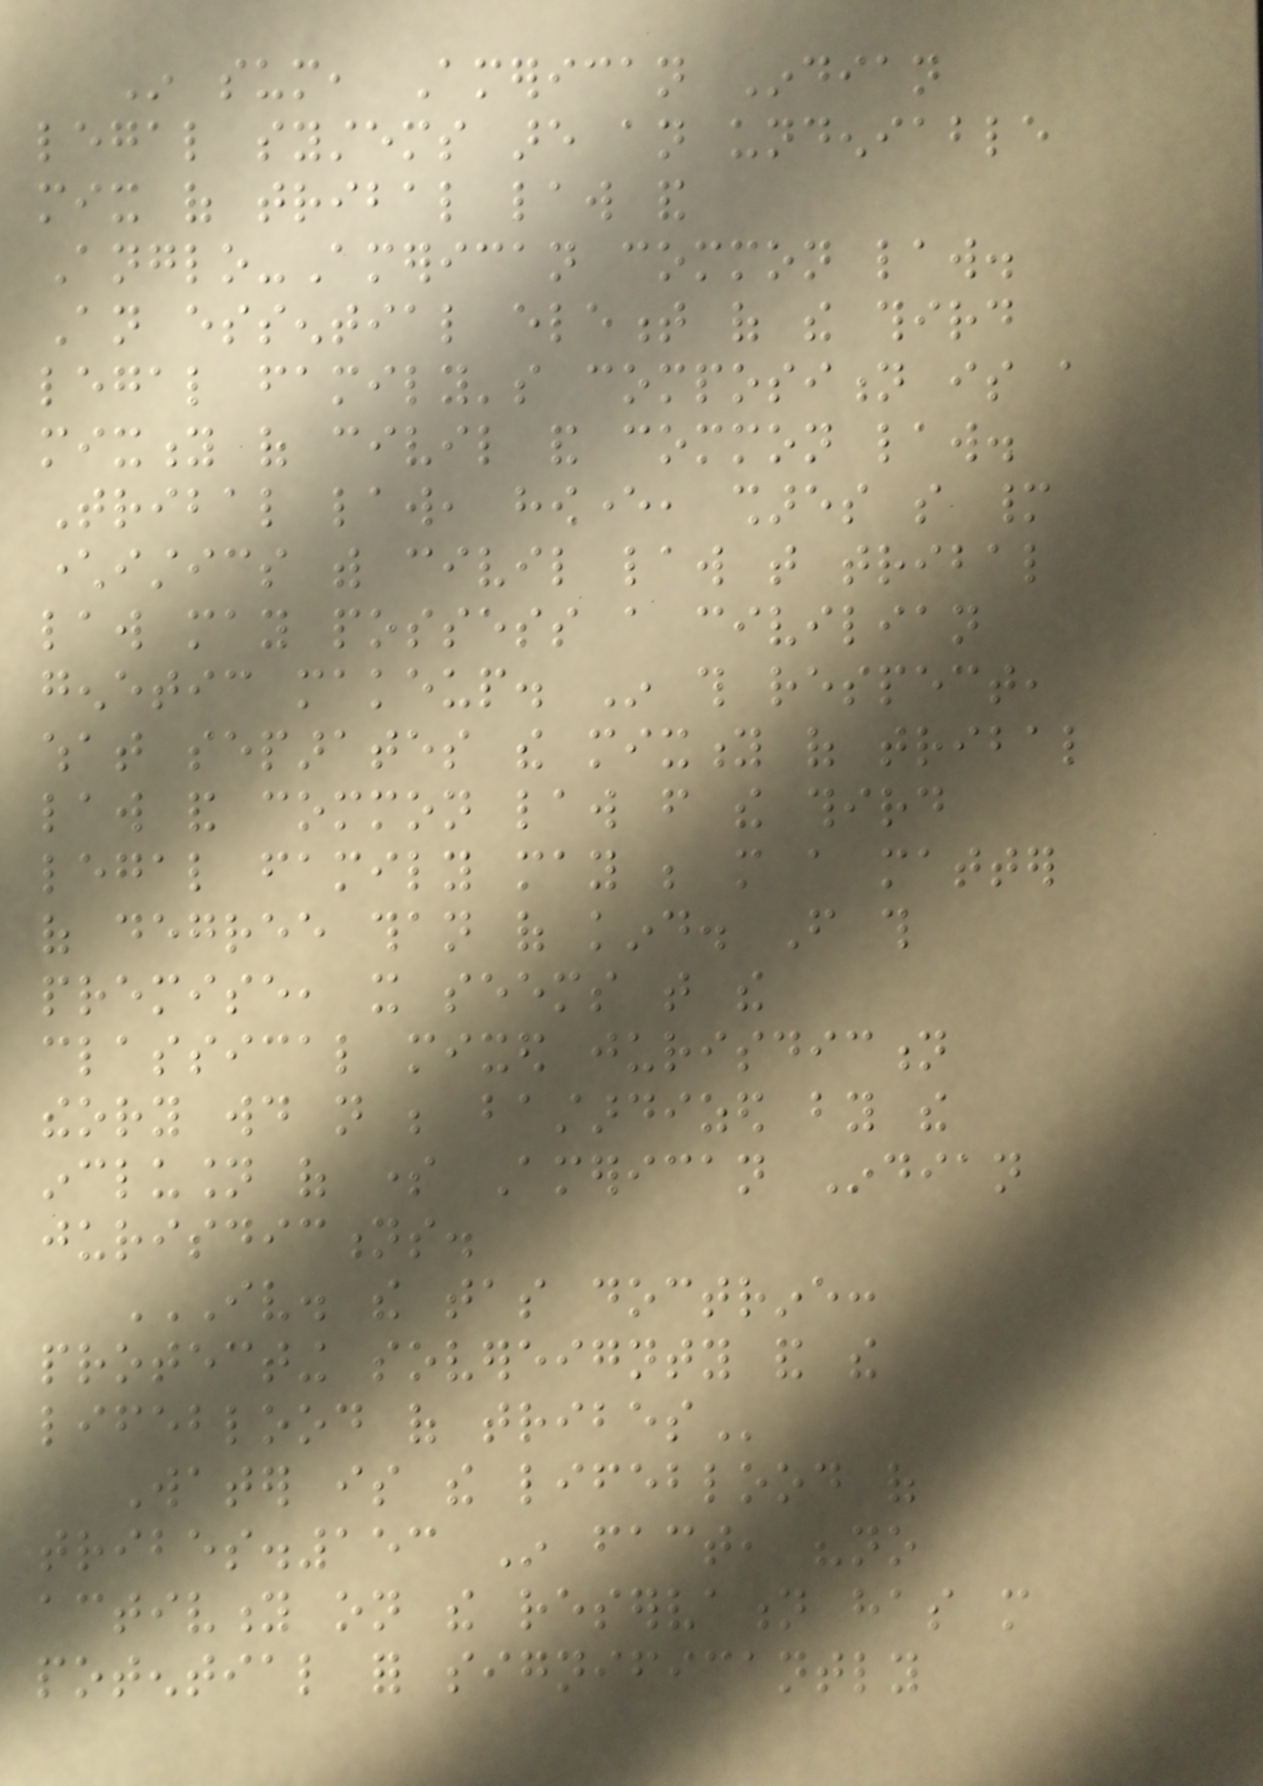In sum, American Indian
legal systems are an undeniable
mix of tribal law and
Anglo-American common law.
An essential element of the third
legal family's composition is a
mixity of civil and common law.
Tribal law, however, shares so many
characteristics with civil law that tribal
law may possess a civilian
genetic makeup. In this respect,
what separates the mixity of tribal
law and common law from the third
legal family may be more a matter
of degree than of kind. From this
premise, it seems that the
classical mixed jurisdiction
theory would not be bastardized by the
inclusion of some American Indian
jurisdictions.
IV. THE TAS DOCTRINE:
PROTECTING SOVEREIGNTY AND THE
LIFEBLOOD OF TRIBES
Water is the lifeblood of
tribes.153 In fact, "no
activity on the reservation has more
potential for significantly
